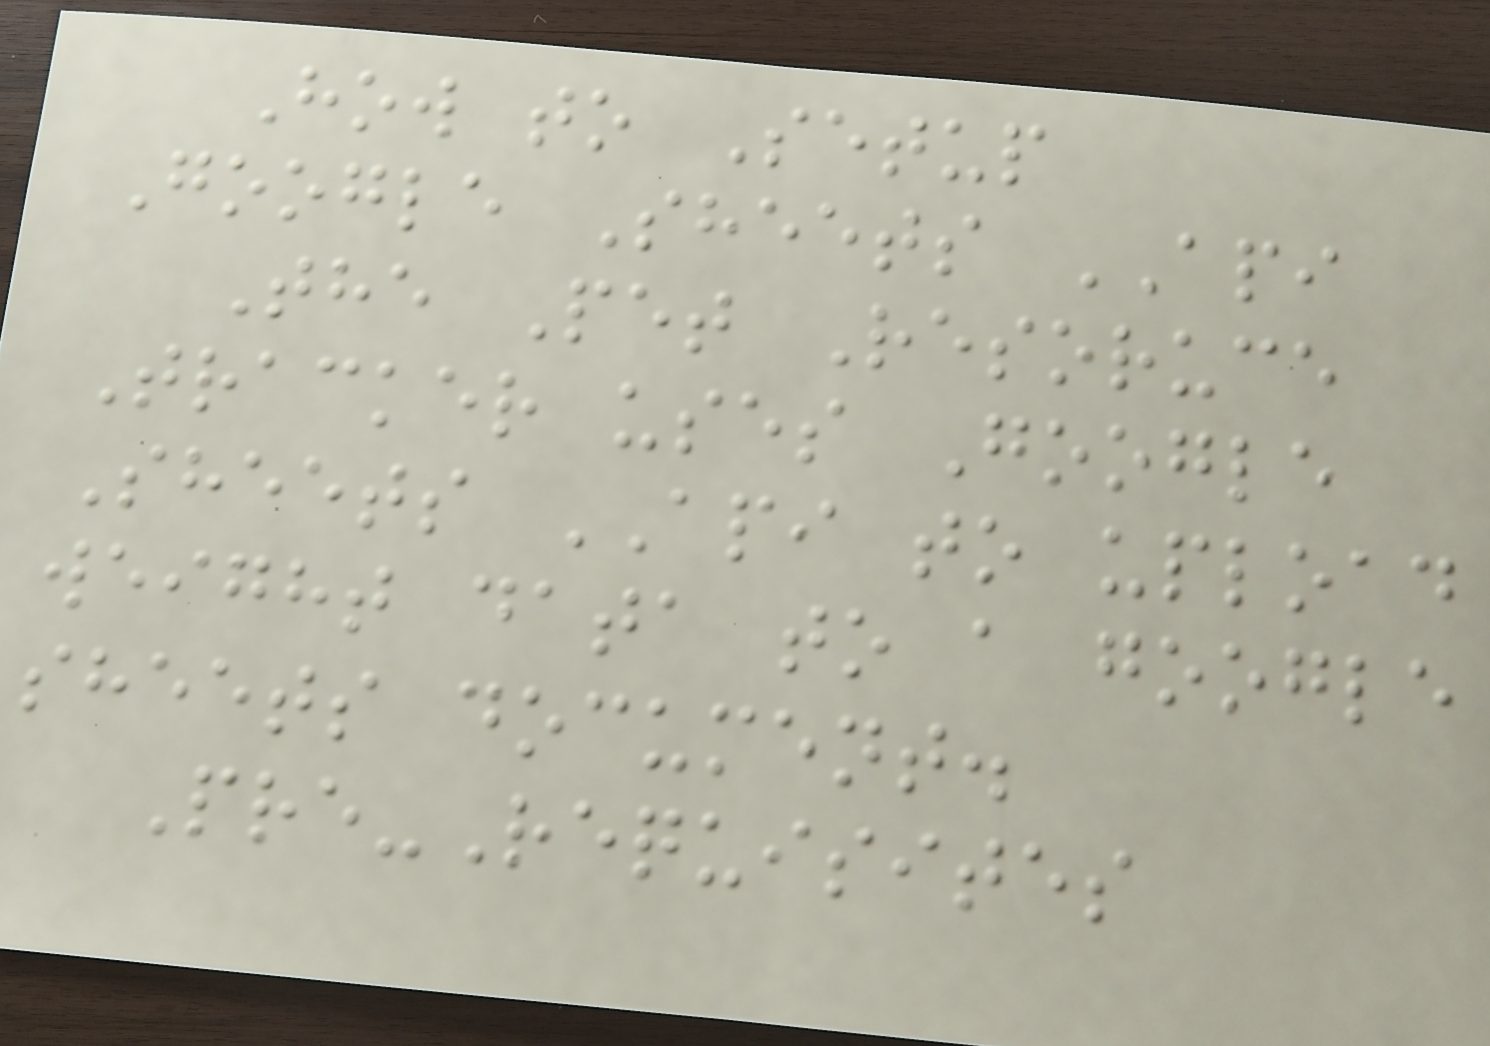How to Setup
Google Sheets API
The Pet Resoruce
Tracker uses Google
Sheets API to upload
weight data to a google
sheets document.
Pre-Requisites
